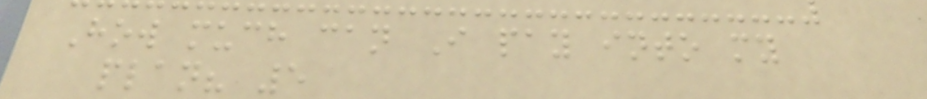How much can I pay into my
plan? 5
